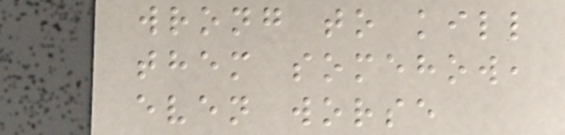wrong to kill
them somehow,
even worse
